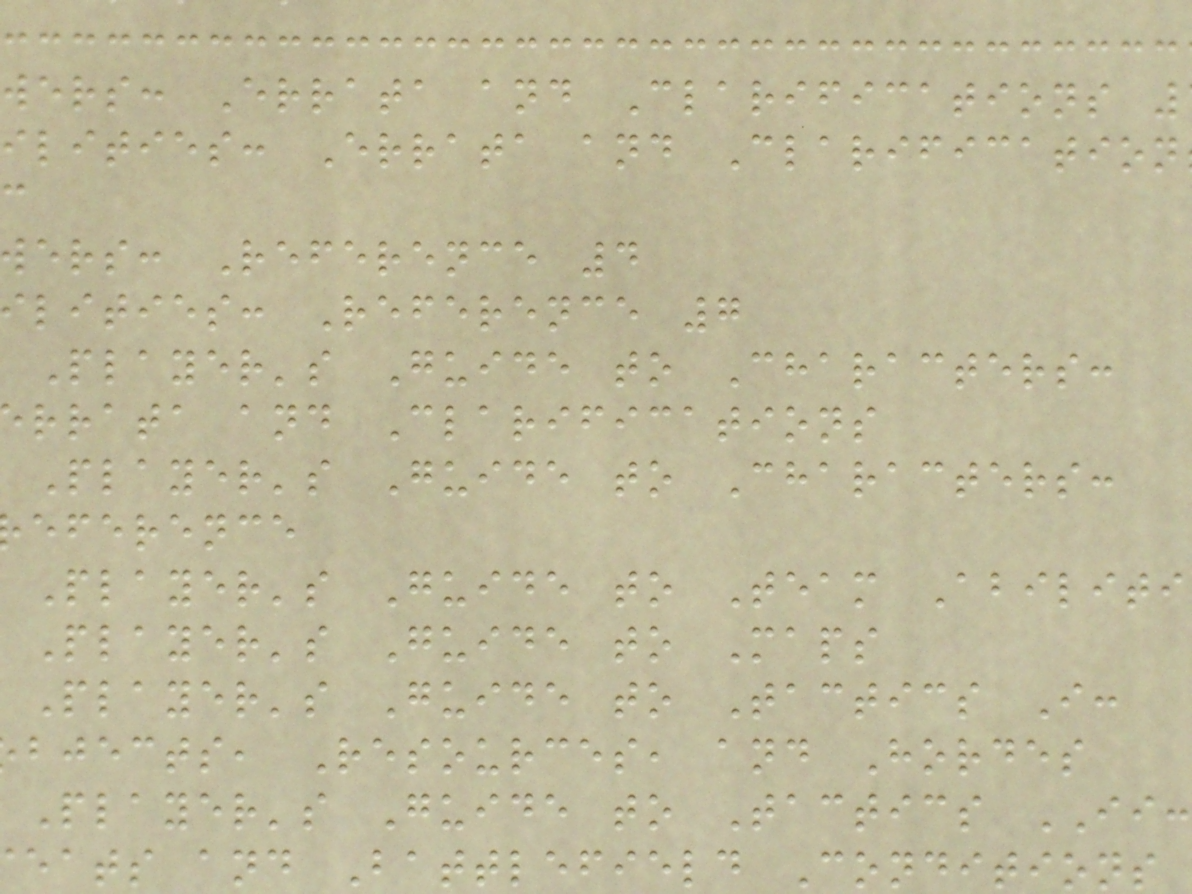wers: Errata and Clarifications
ilities: Errata and Clarification
wers: Reference 4
ilities: Reference 7
Player's Guide to Characters:
rrata and Clarifications
Player's Guide to Characters:
eference
Player's Guide to Team Abiliti
Player's Guide to Maps
Player's Guide to Tactics I:
bjects, Resources, and Hordes
Player's Guide to Tactics II:
eats and Battlefield Conditions
